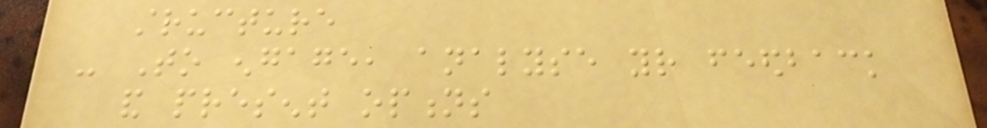structure
- To engage, analyse your feedback
and present options
